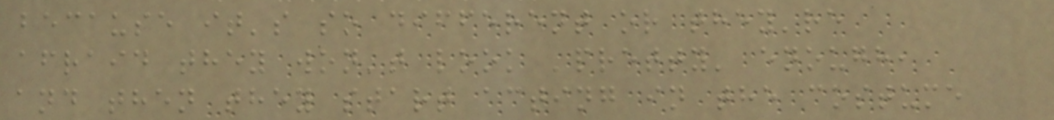because it's so different or they're
afraid they won't look 'pretty' enough,
and then they start acting in the costume
